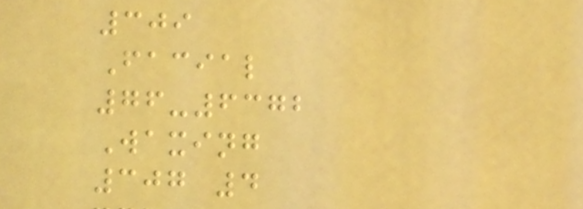309
Facial
76-6372
Waxing
307 4
